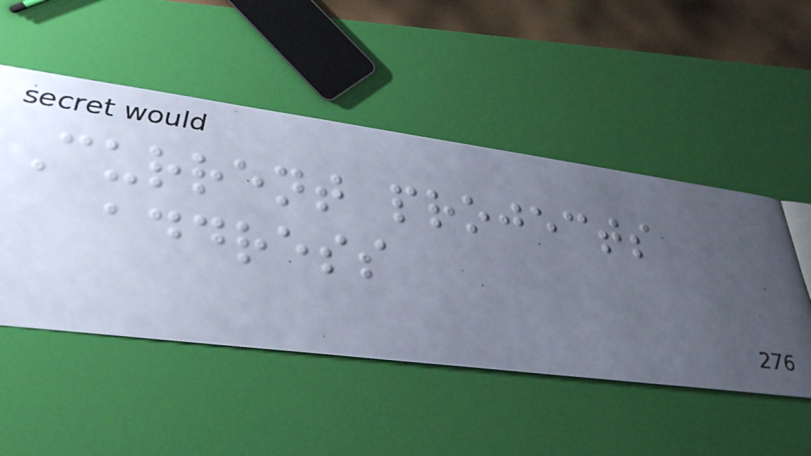Current projects
address
